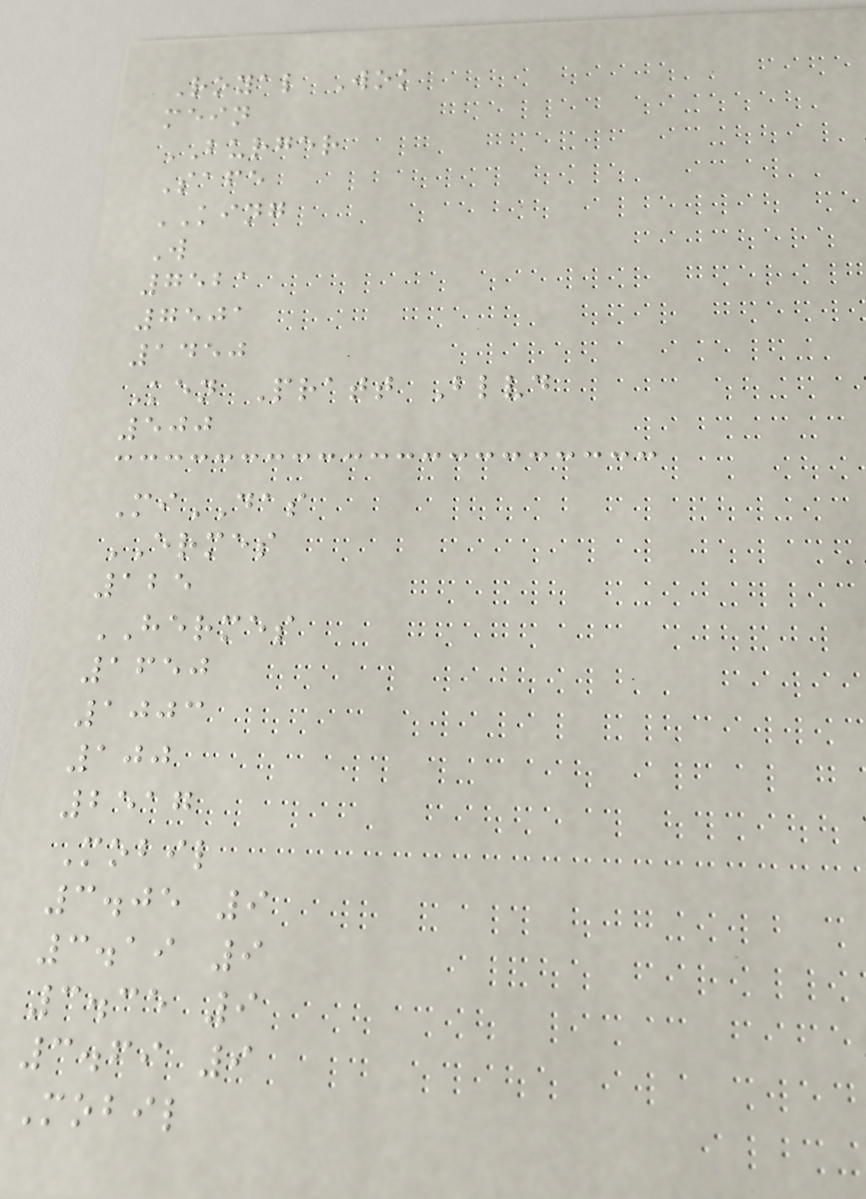Royal Wok
mein
BURGER
Safe
KING
W
7521
7501
1450
Ken Pratt Blvd
500
MiDAS
ERMES
125
HERMES
1650
1003
100
2517
Mobil
3.05 9
3.19 9
3.35 9
3.69 9
Mobil
